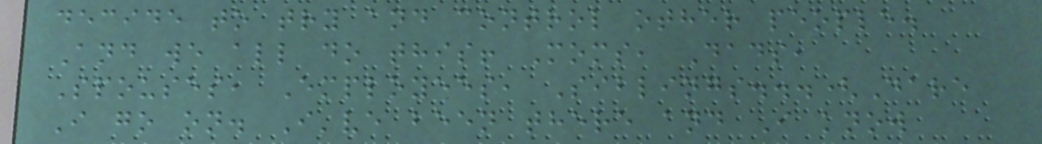decide to try and control other people.
And we all do this! Moms, Dads,
Spouses, Employees, Siblings...(Dare
I go on. I've been there and I know
